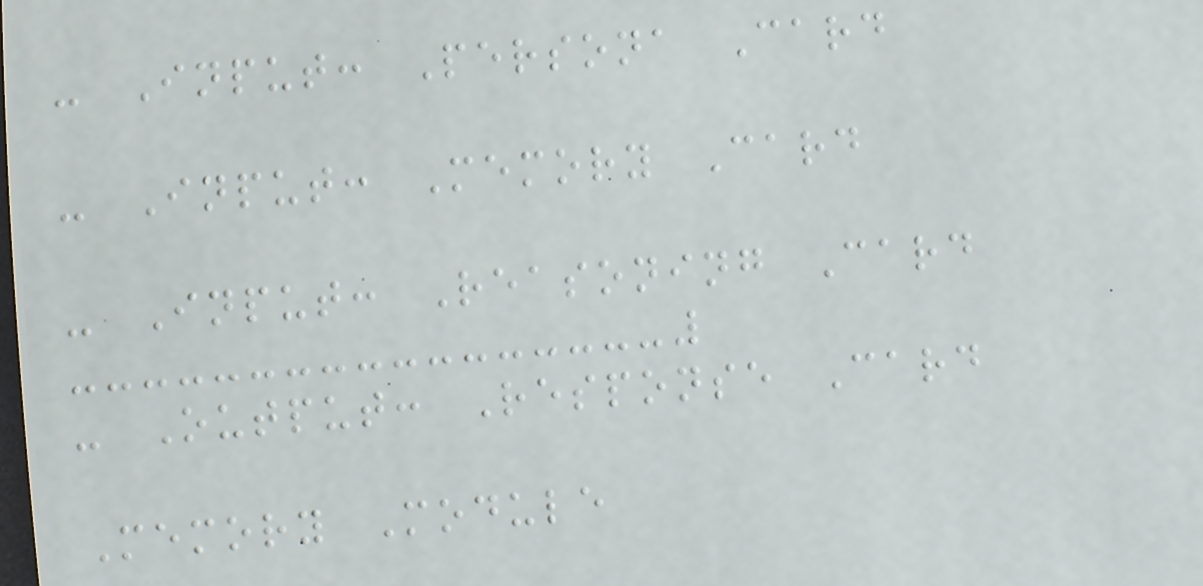- Input: Persona Card
- Input: Memory Card
- Input: Reasoning Card
- Output: Response Card
Memory Module
